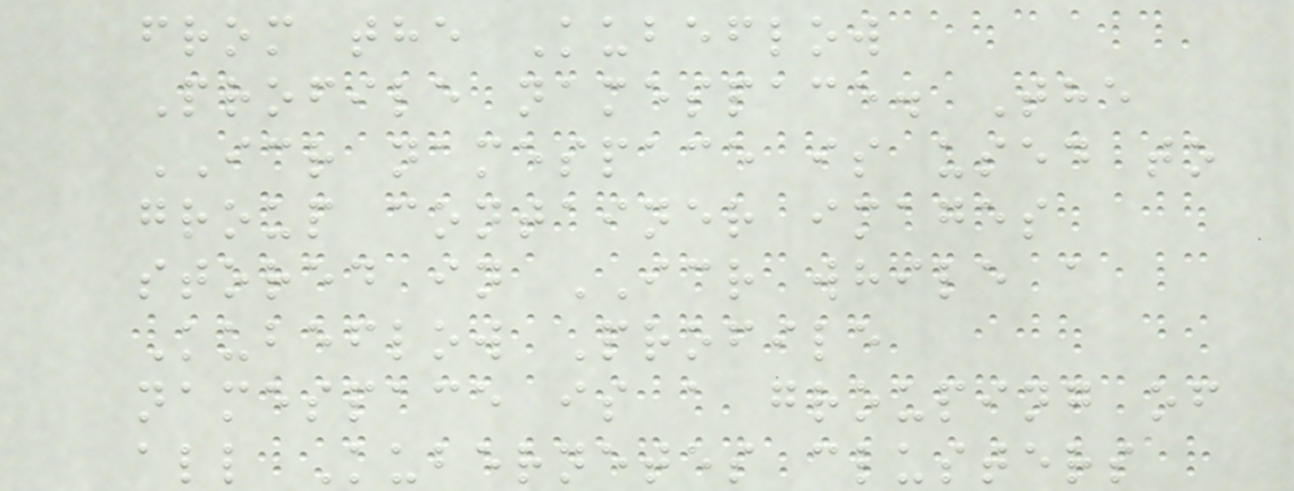from the Kubeflow
Profile namespace. The
ICR namespace is used to
group container images
stored in ICR while a
Kubeflow Profile
namespace is a grouping of
all Kubernetes clusters
